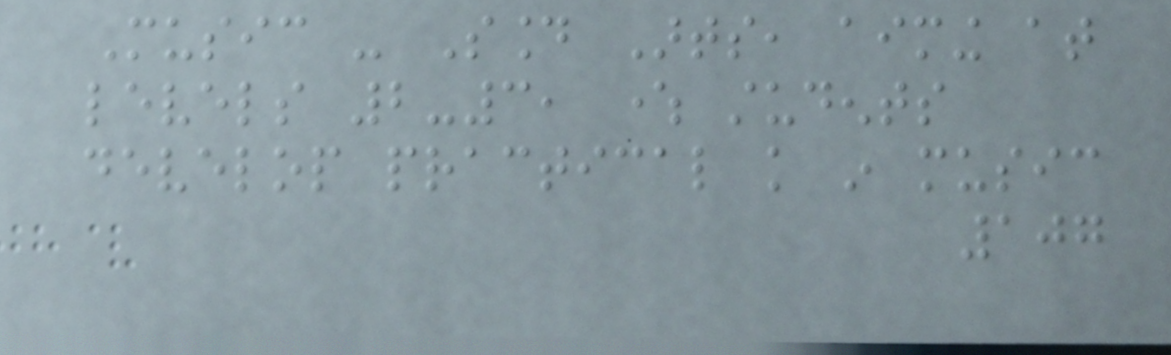Music - Sound Arts, aiming at
levels 2-3, where students
develop practical knowledge in music
107
